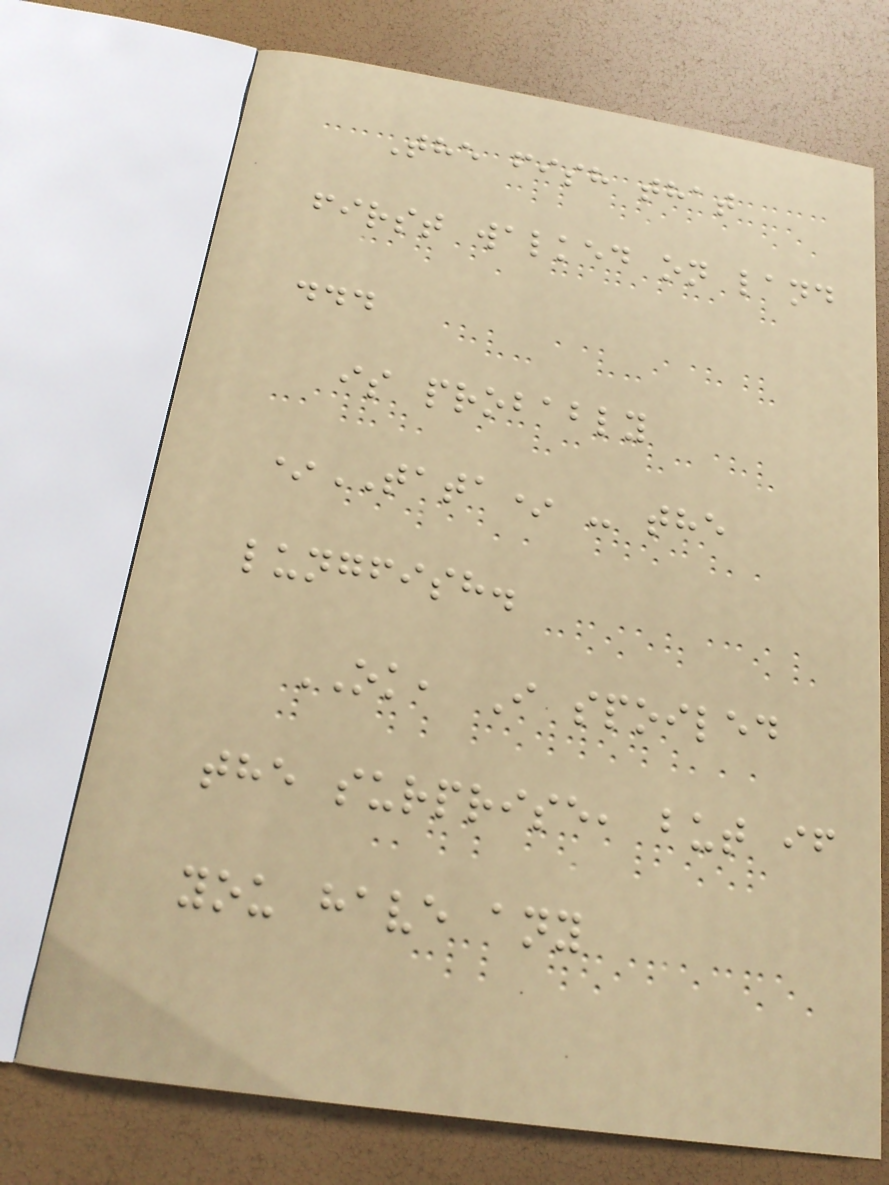The fish that
first walked on land
...
is probably
*TATA* - the
lungfish.
OK, I spoiled
the surprise, but if
you have any
